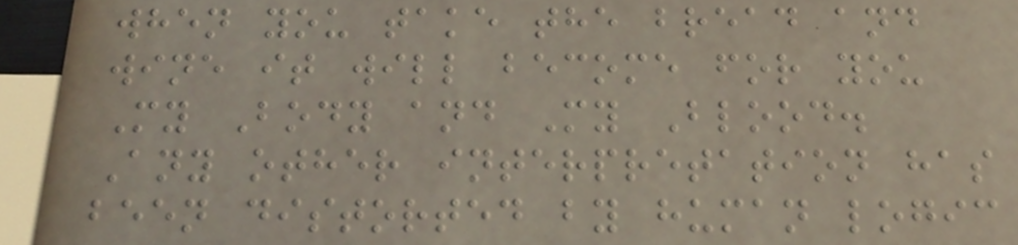when you take the bread and
wine it will become for you
My Body and My Blood.
Any other interpretation has
been distorted by human logic
